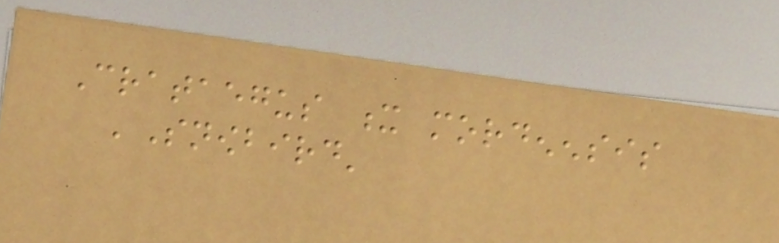Crataegus x mordenensis
'Snowbird'
